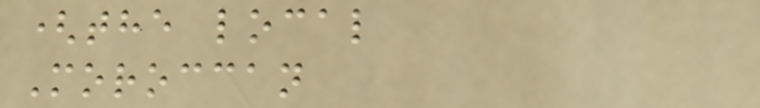(the local
Moroccan
